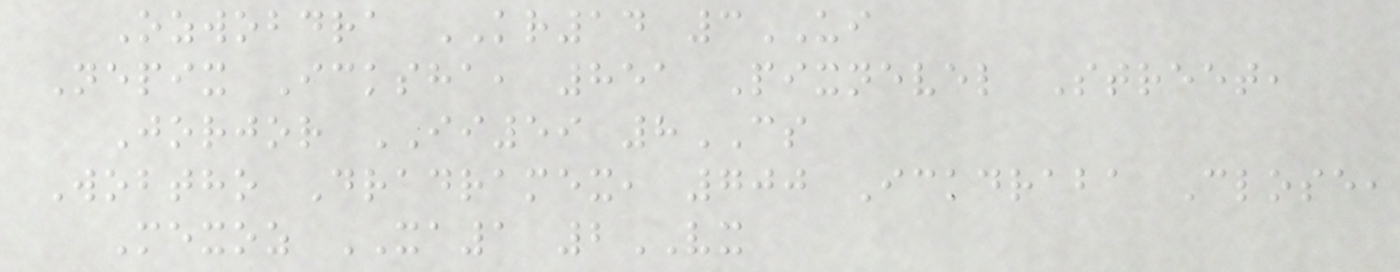Ozwobdra KR14 3UI
Nepix Icksha, 851 Pixnevel Street,
Jorjor II59 8CS
Wobtho Dradramex, 700 Ickdraba Close,
Mexoz XA1 2VX
